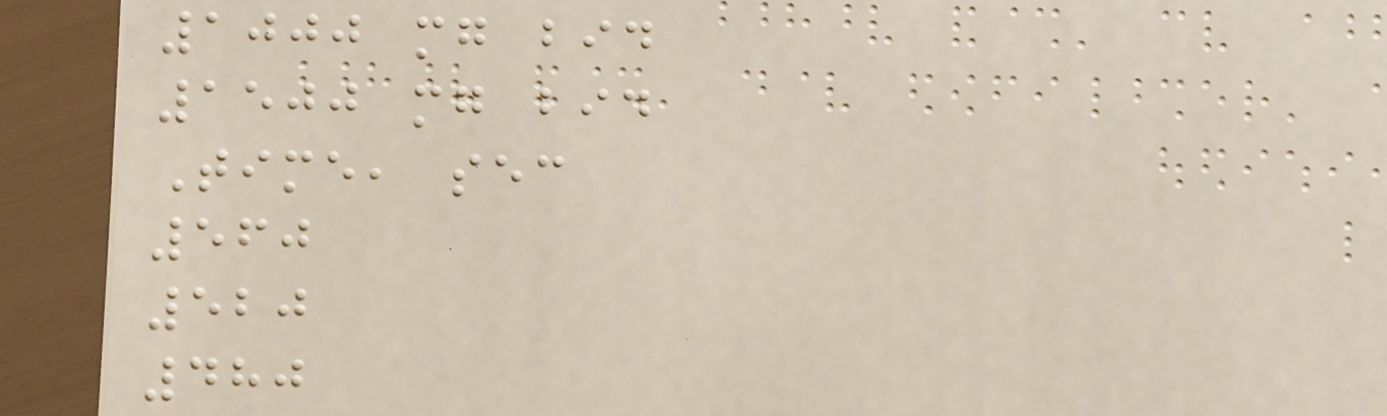1000 mg bid
1500 mg bid
Time, sec
560
520
480
